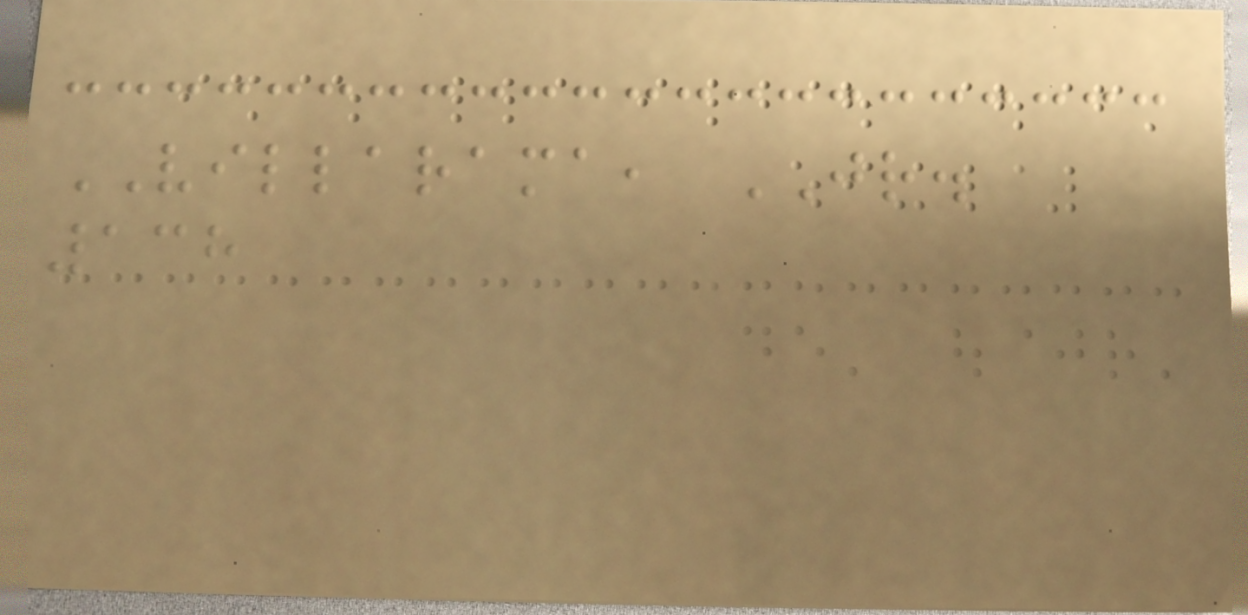VILLARAMA, JR.
138
